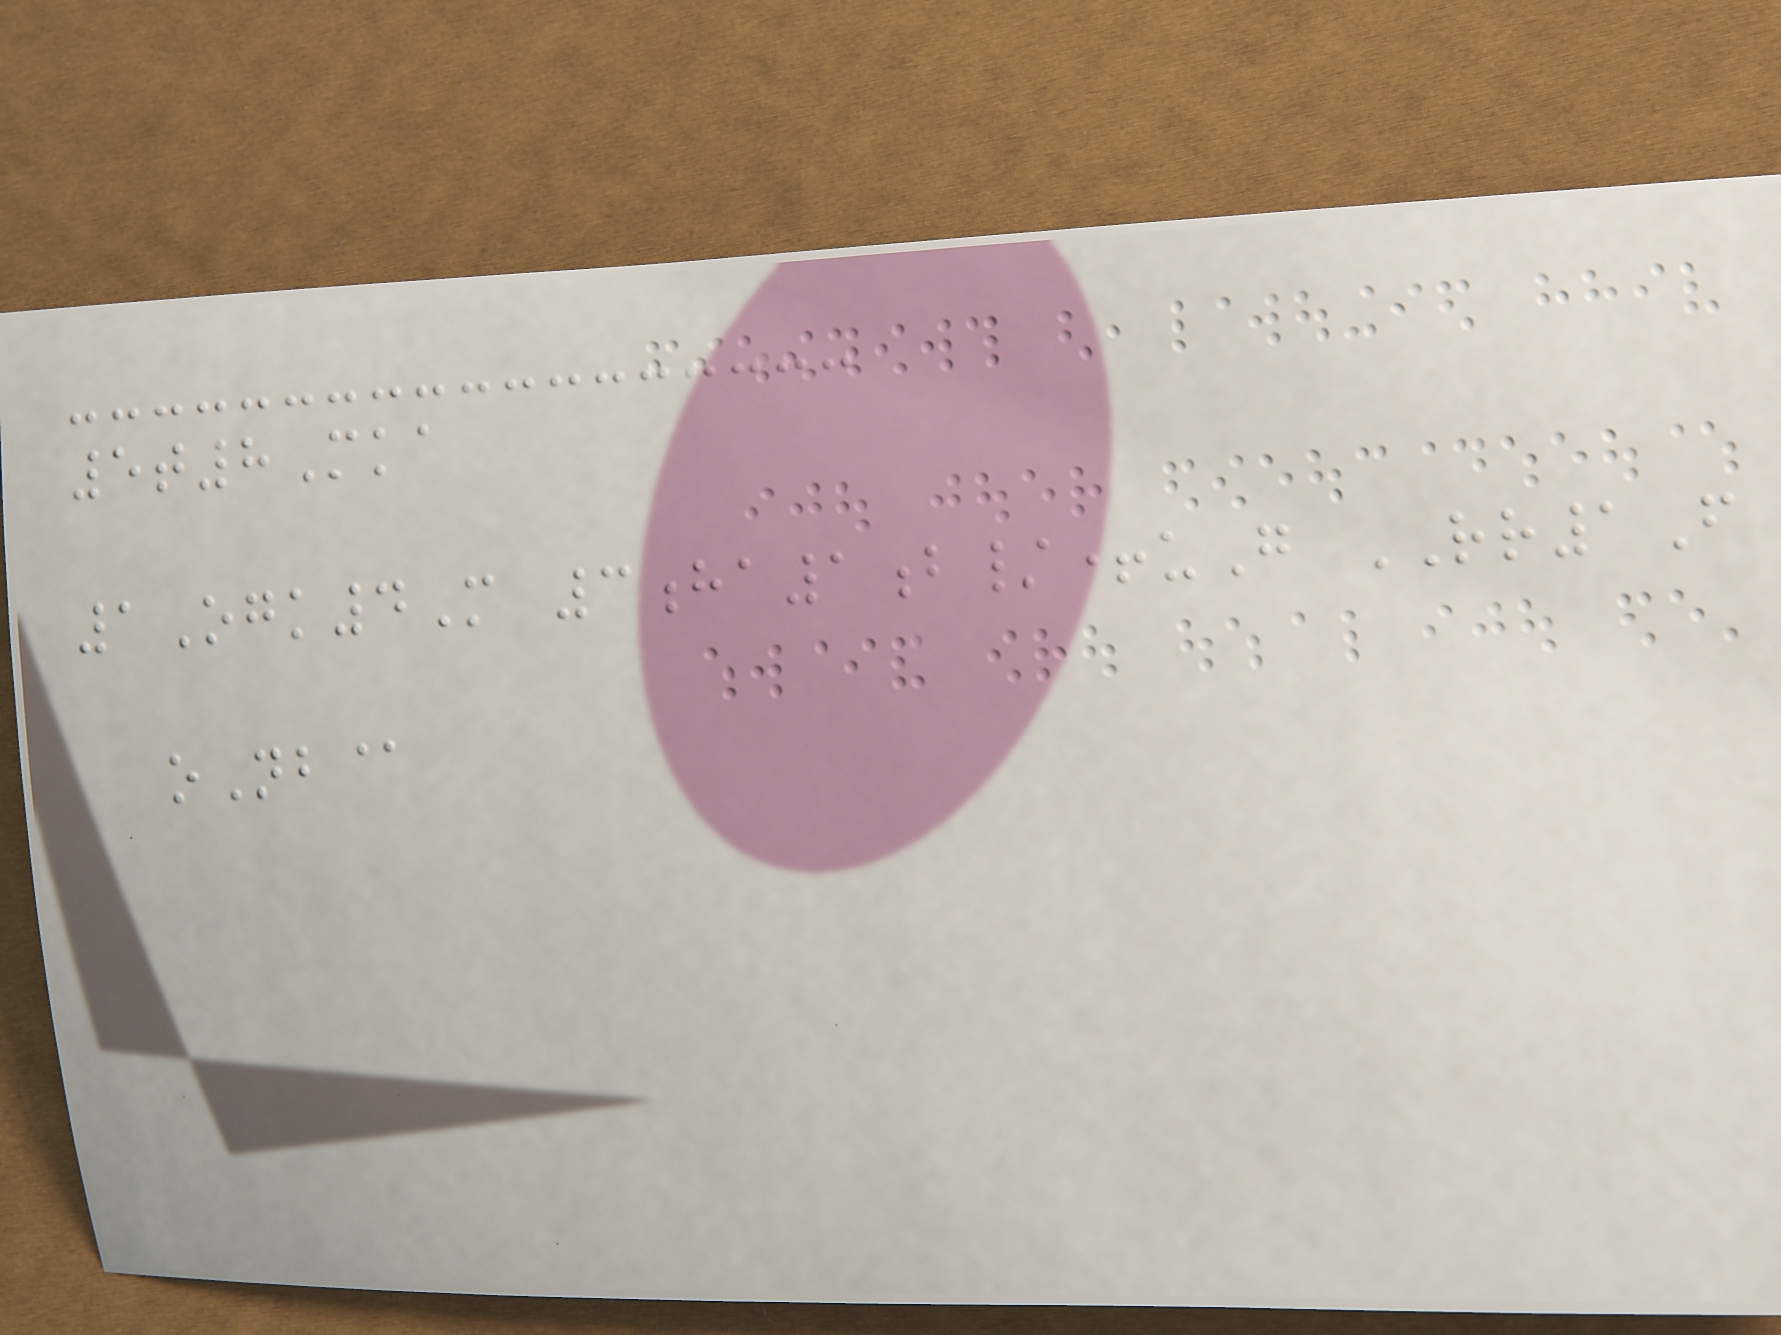5t8Mka
1Ogk4M 3ha1b/+uG RR1F
oNb@
